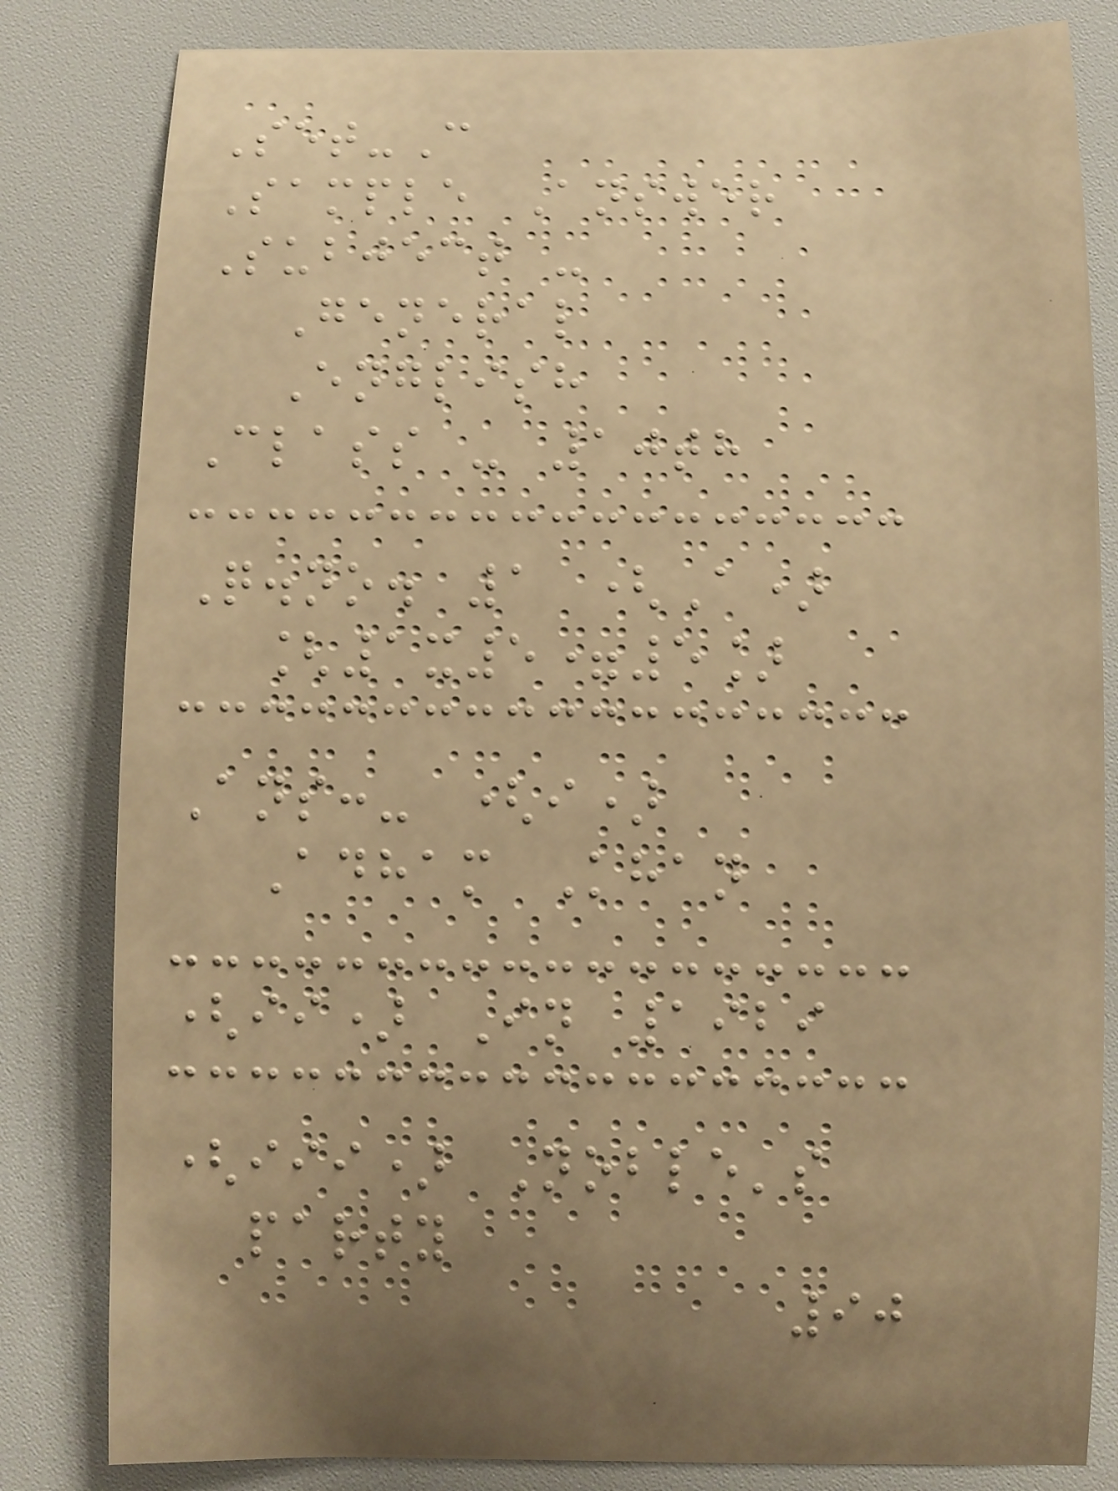Set-C
Sample Answer
Subject -
General
English
Class - 10th
Q.no. 1 (A)
[1x5=5]
Ans:- (i)
Adham Khan
(ii) In 1929
(iii) Noble's
party
90
